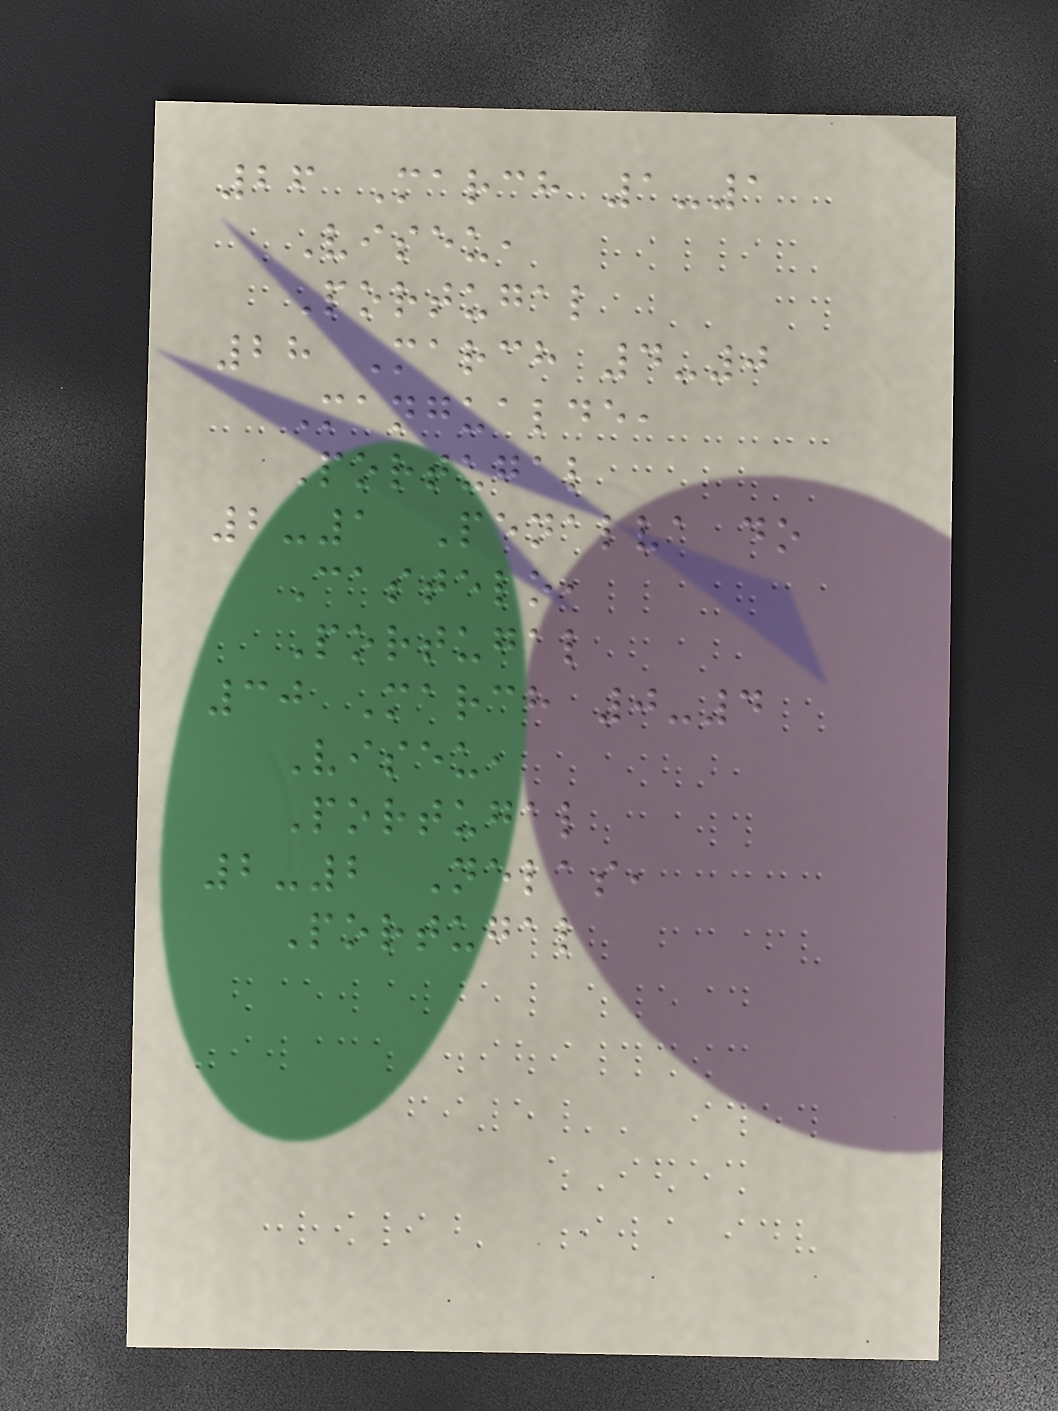26 March 1-1
Viseu,
Portugal
28 March 4-0
Mangualde,
Portugal
2-1 Penalva do
Castelo,
Portugal
30 March 0-4
Viseu,
Portugal
2-2 Nelas,
Portugal
